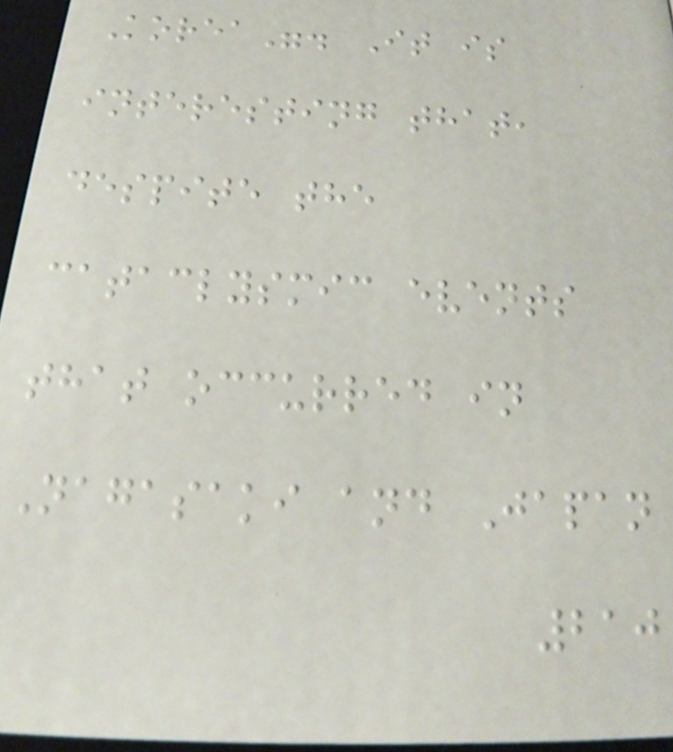Korea". It is
interesting that,
despite the
cataclysmic events
that occurred in
Nagasaki and Japan
210
